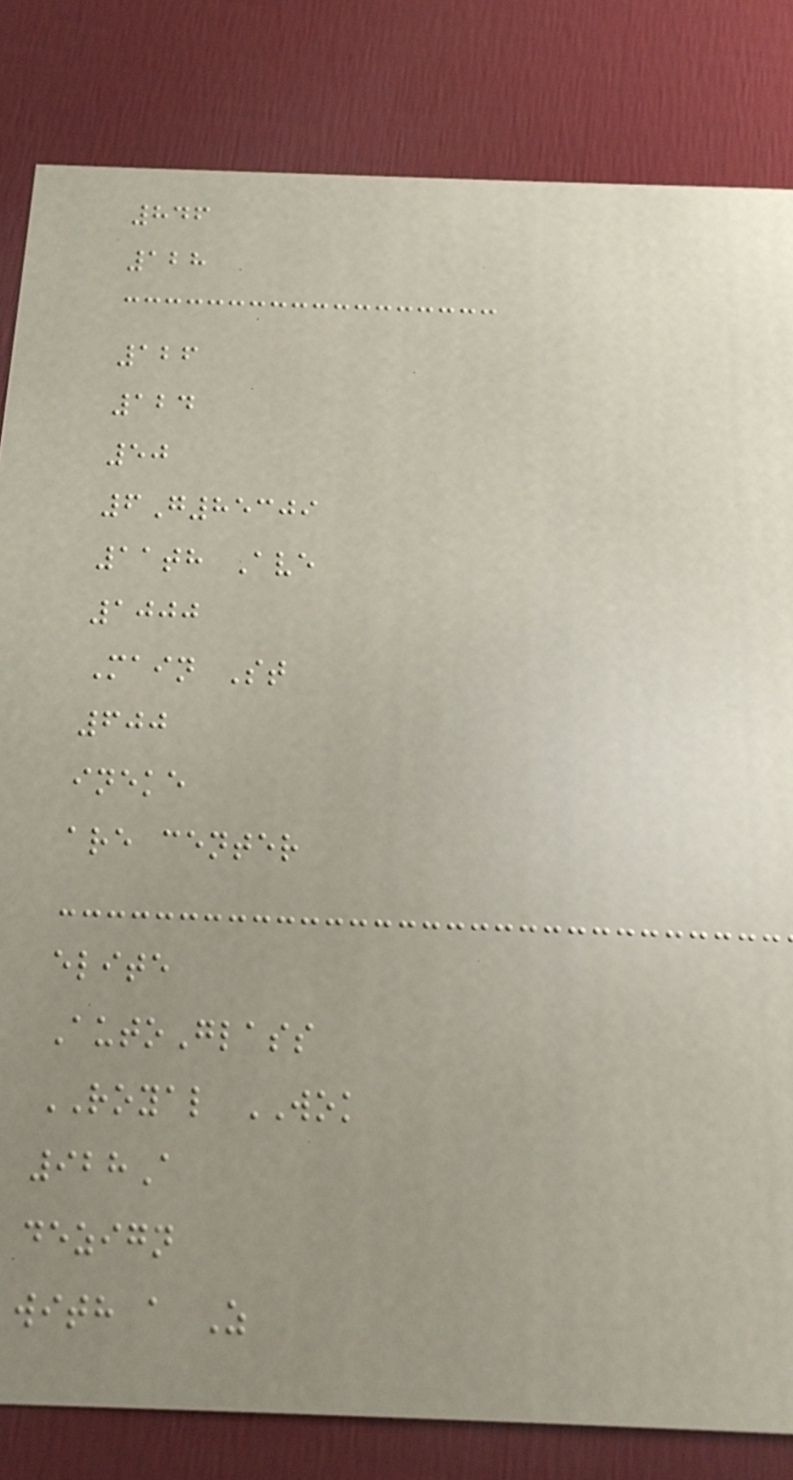846
128
126
124
50
6G85309
11th Ave
1000
Main St
600
ineke
are center
elite
AutoGlass
ROYAL WOK
928A
dezign
with a Z
